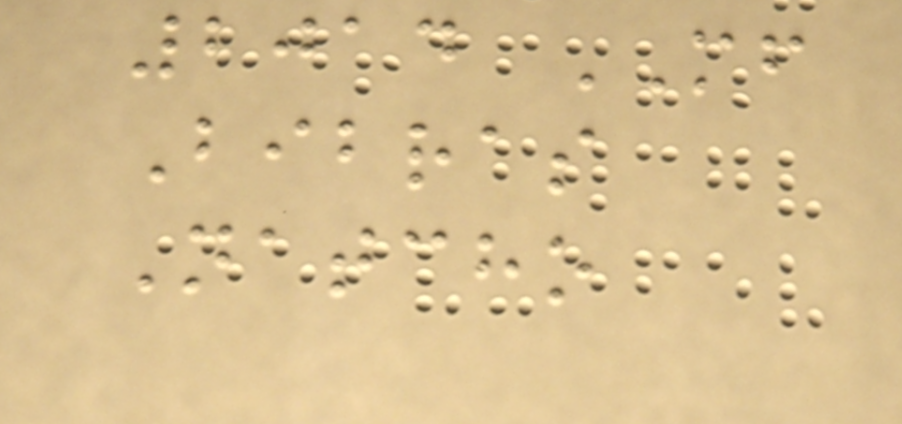2014 MF
Bibras
Natcho
